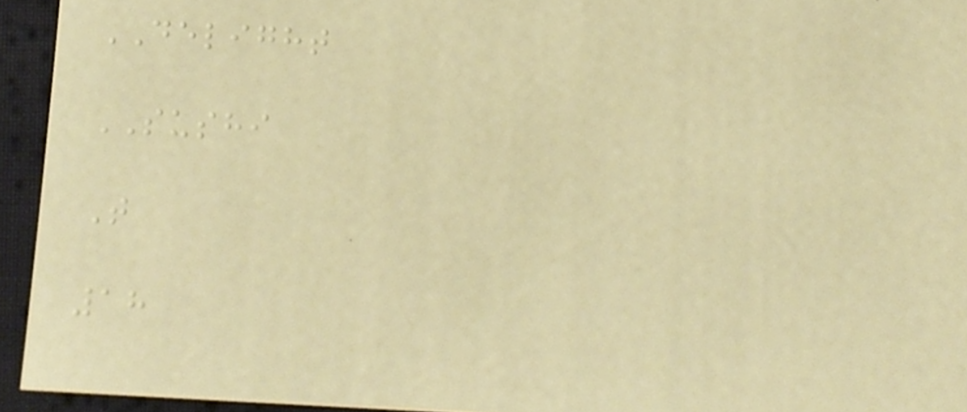DELIGHT
SUSHI
T
18
